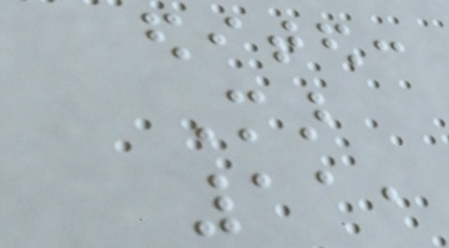edited:
Mar
11,
